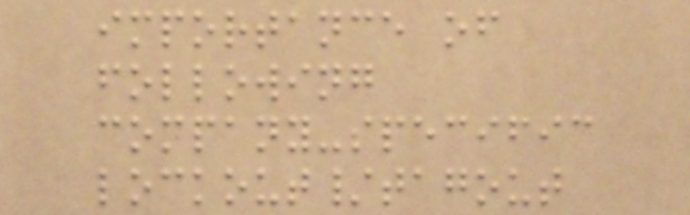importance of
following
company-specific
lockout/tagout
